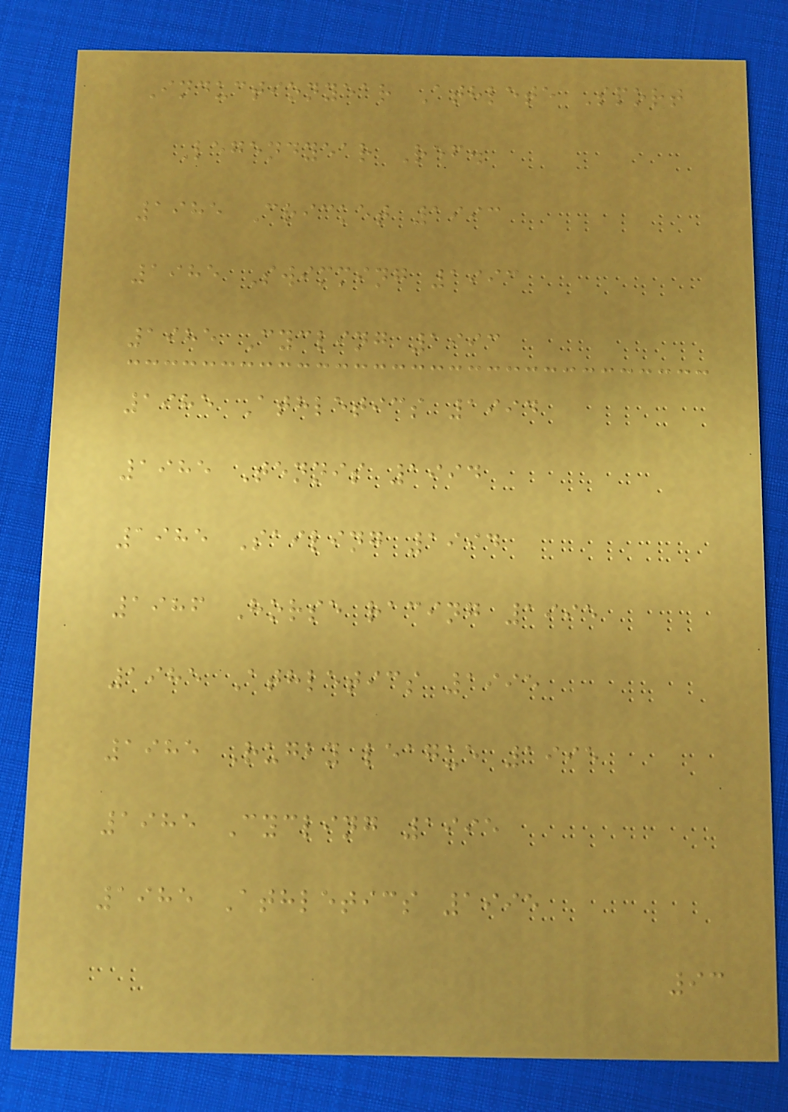Inductionyear Athlete Sport
Legendyear Ref.
1985 Cricket 1993
1985 Swimming 1993
1985 Cycling 1993
1985 Athletics 1994
1985 Tennis 1994
1985 Sailing 1994
1986 Horse racing 1995
1985 Athletics 1995
1985 Rugby league 1995
1985 Cycling 1995
1985 Athletics 1995
93
